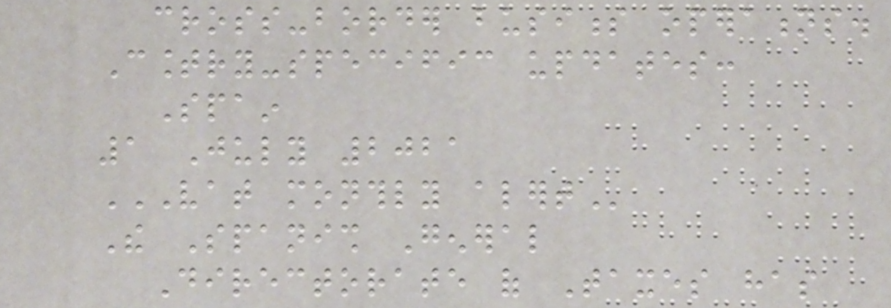cross-border business operations.
Country-specific updates:
Spain
1 July 2021
VAT MONTHLY ALERT
The Spanish General
Directorate of Taxes has
